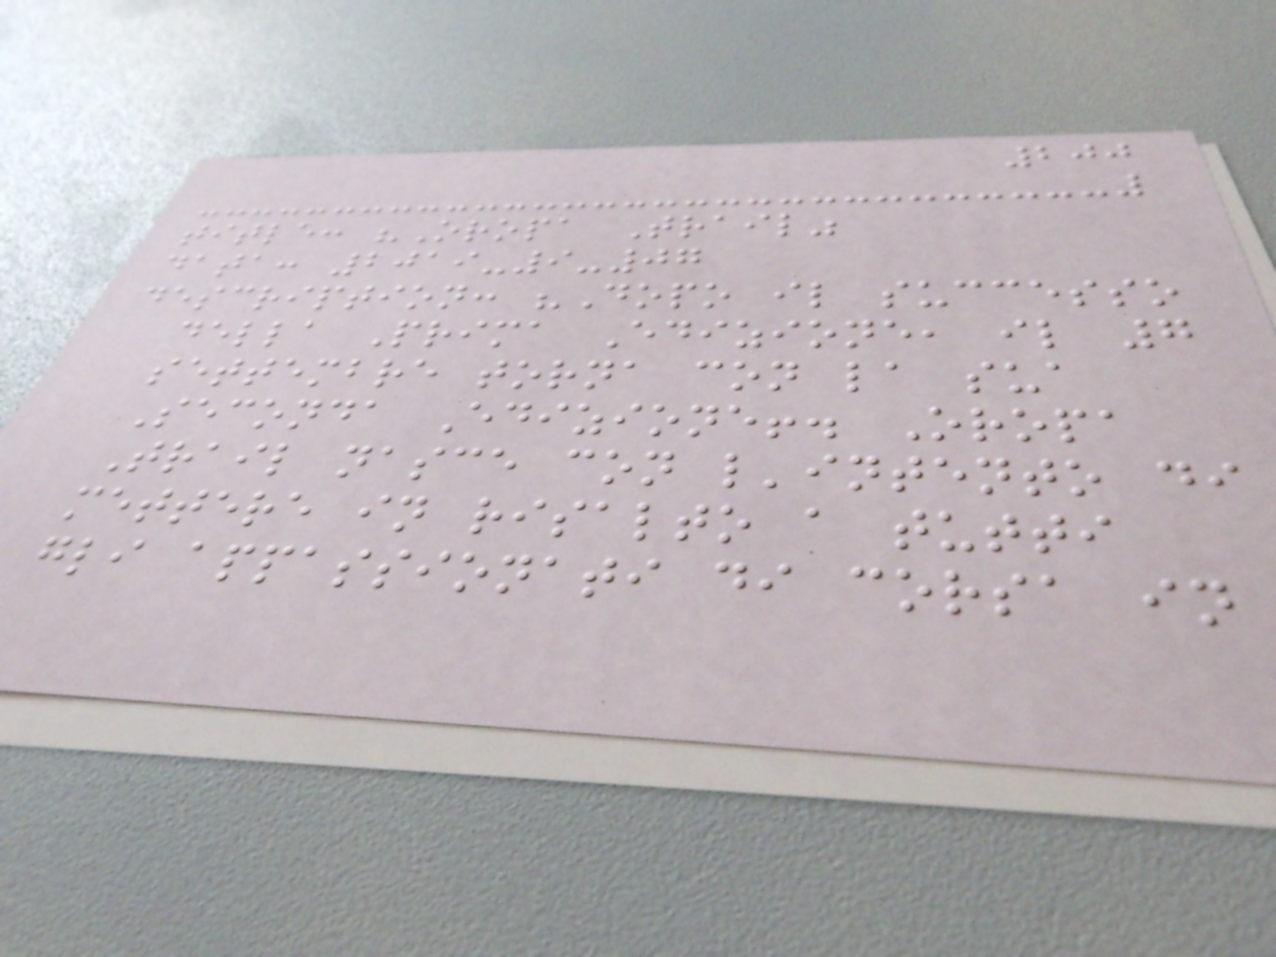200
title: "Oropa Trail"
data: 2019-9-07
description: "Dopo il successo
della Prima Edizione, il 7
settembre torna con la sua
Seconda Edizione!. Oropa
Trail nasce con l'intento di
mettere in risalto a tutti
gli appassionati di corsa in
